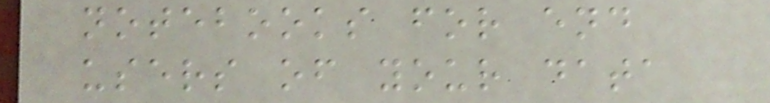notebooks for end
users of your data
